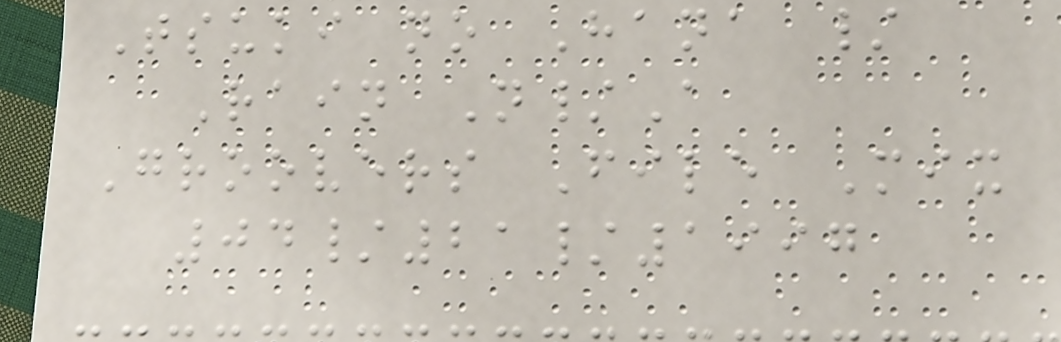Tsuki no Hana /
Rain N/A
Groovers File Mix
04/21/1997
